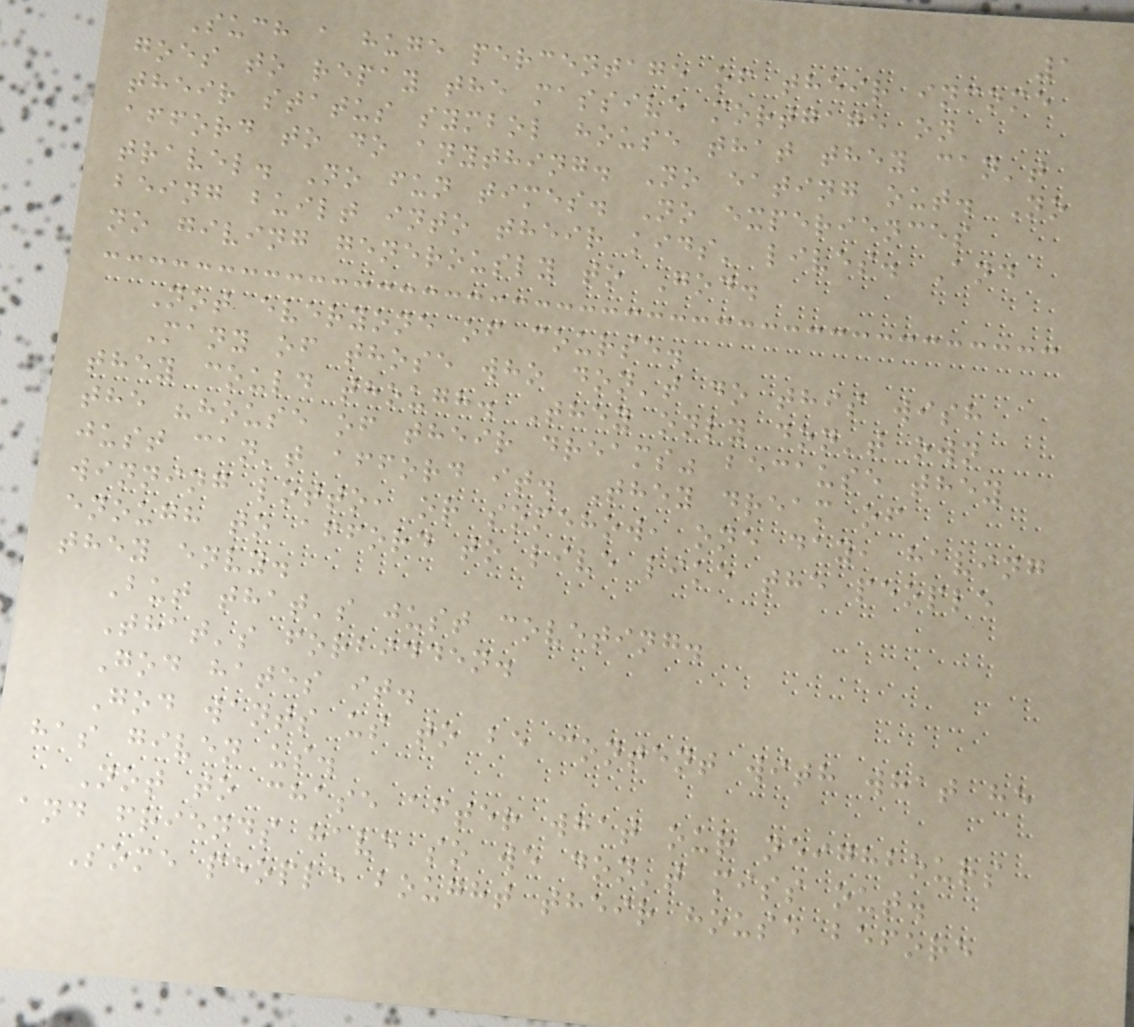1
Such a huge percentage of their income
goes to repay the massive mortgage on
their status symbol house that they can't
afford to do anything. No eating out. No
travel. No fun times. No experiences
being built into their kids' lives. And
no giving generously to God.
Not everyone of course.
Many of those who don't do this wish
they could though. They only don't own
the "house of their dreams" because they
just can't afford it. They dream of
winning lotto, or somehow, one day, having
enough to afford to live like the people
they envy.
But that's just coveting.
That's forbidden.
God hates it.
God wants us to be content with what he
has given us.
Not to chase after what our neighbours
and friends have so we don't miss out.
Some people bought their house before
